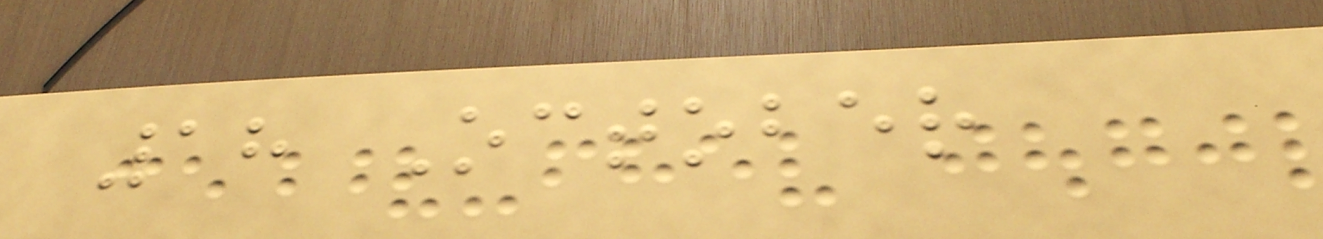18 October
